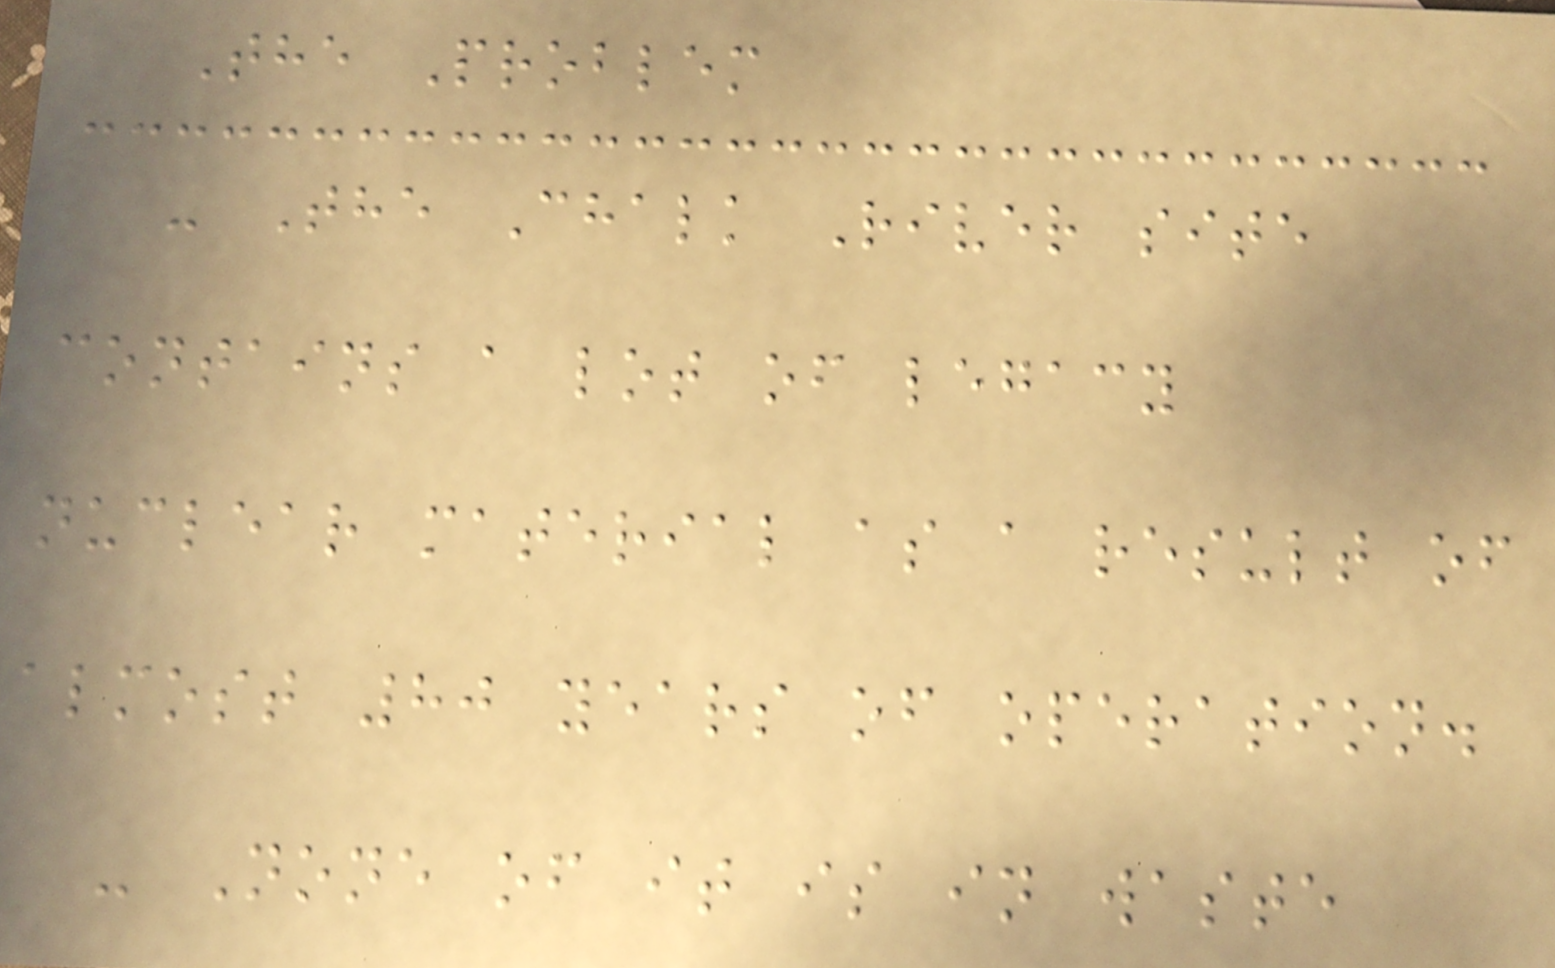The Problem
- The Chalk River site
contains a lot of legacy
nuclear material as a result of
almost 80 years of operation.
- None of it is in waste
